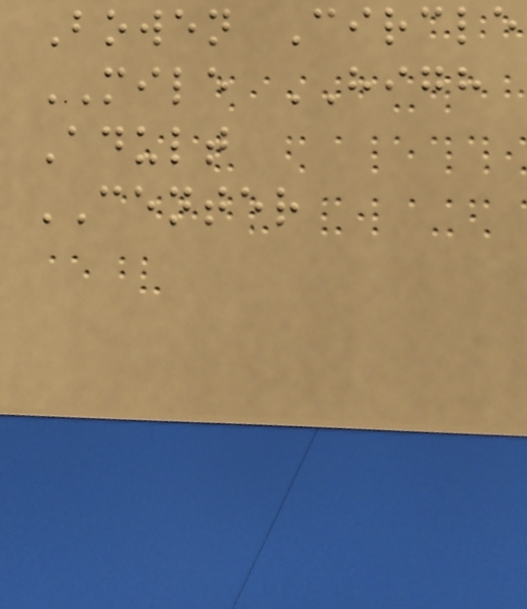Bowen Circle
MILE HIGH
Adult
CENTER
